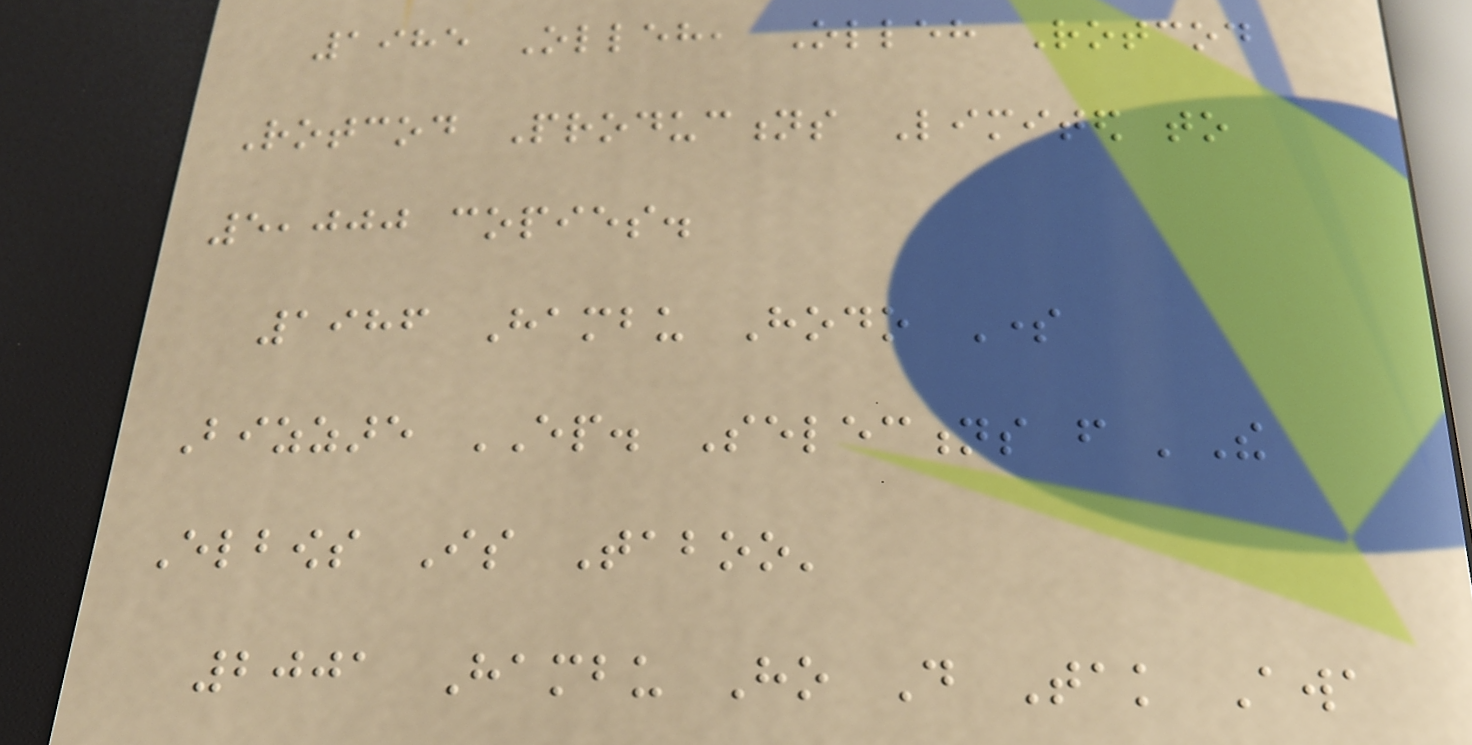1985 Olleh, Olleh Rotcod
Rotcod Productions Limited to
5,000 copies.
1986 Hambu Hodo Some
Bizzare EP. Selections from 'The
Elbows Is Taboo'
2001 Hambu Ho Do Tak Awa
